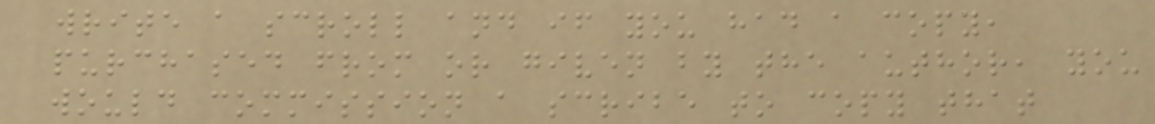write a scroll and if you had a copy,
purchased from or given by the author, you
would commission a scribe to copy that
